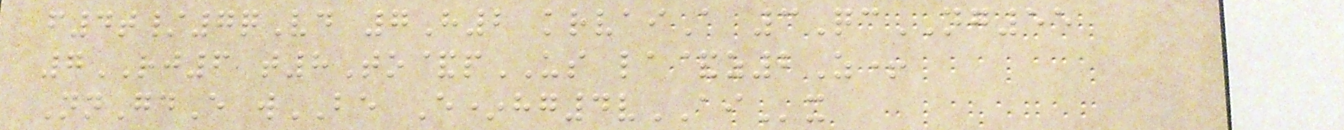f4t/7qVd 7H2 krvaiA 3QcNG55
7RJ6 t8To&pUS la&z2Z+
NnGdE wBE E*hg4vAIx
